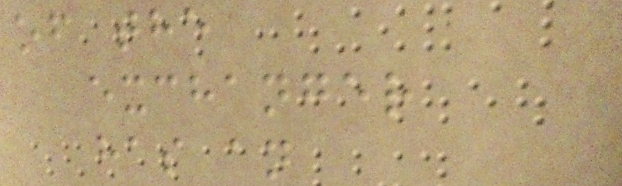of the
exchanger
has an
